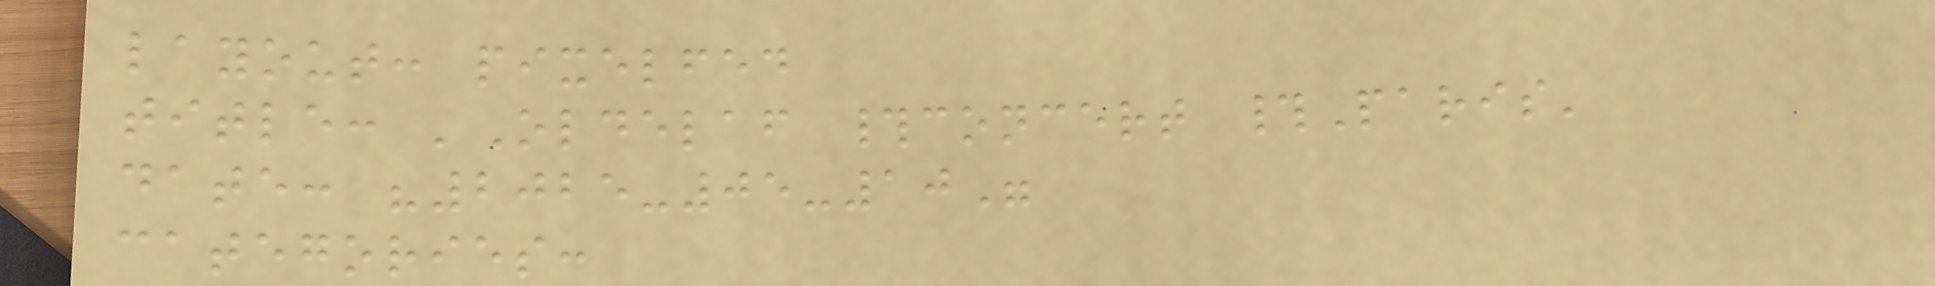layout: pixelfed
title: 'Oldelaf #concert #Paris'
date: "2025-05-10"
categories:
